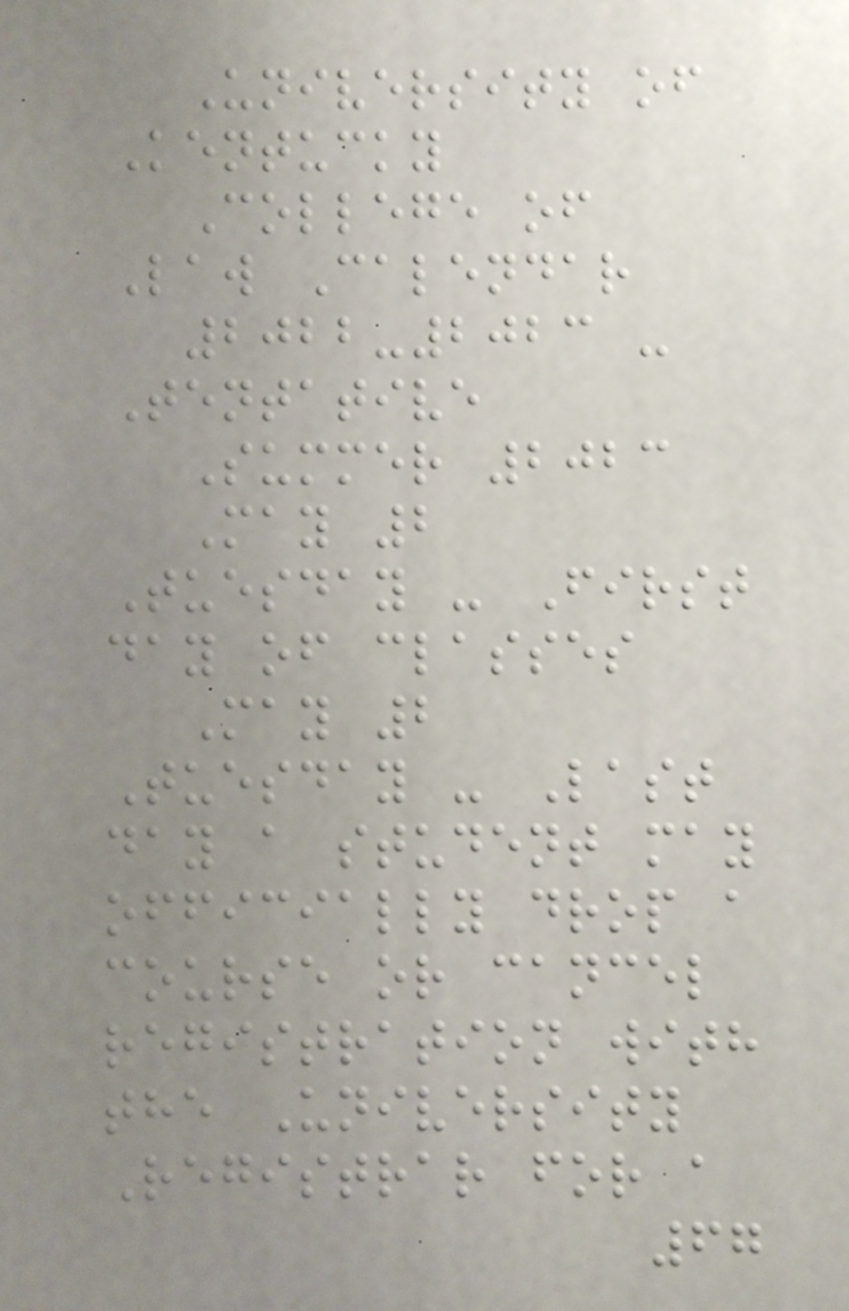University of
Kentucky
College of
Law Calendar
2022-2023 -
Tentative
Summer 2023
May 2
Tuesday - First
day of classes
May 2
Tuesday - Last
day a student may
officially drop a
course or cancel
registration with
the University
Registrar for a
67
